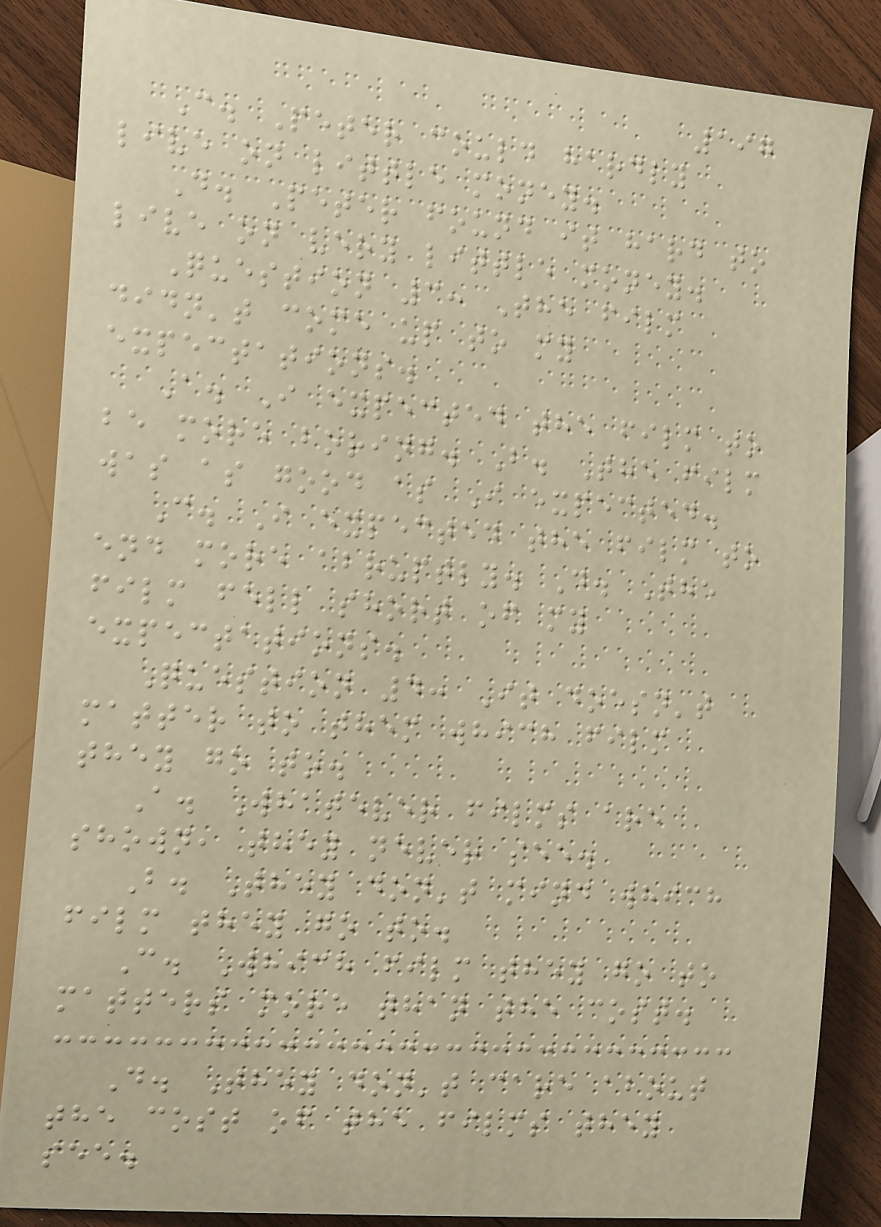197
C. Peter could hardly
live on little money.
D. Peter found it hard to
live on very little money.
Question 3: The film
didn't come up to my
expectations.
A. I expected the film to
be more boring. B. The film
was as good as I expected.
C. I expected the film to
end more abruptly. D. The
film fell short of my
expectations.
Question 4: It doesn't
matter to them which film
they go to.
A. Whatever films are
shown, they never see.
B. They don't mind which
film they go to.
C. Which film they go to
matters more than the cost.
D. They don't care about
the cost of the films they
see.
